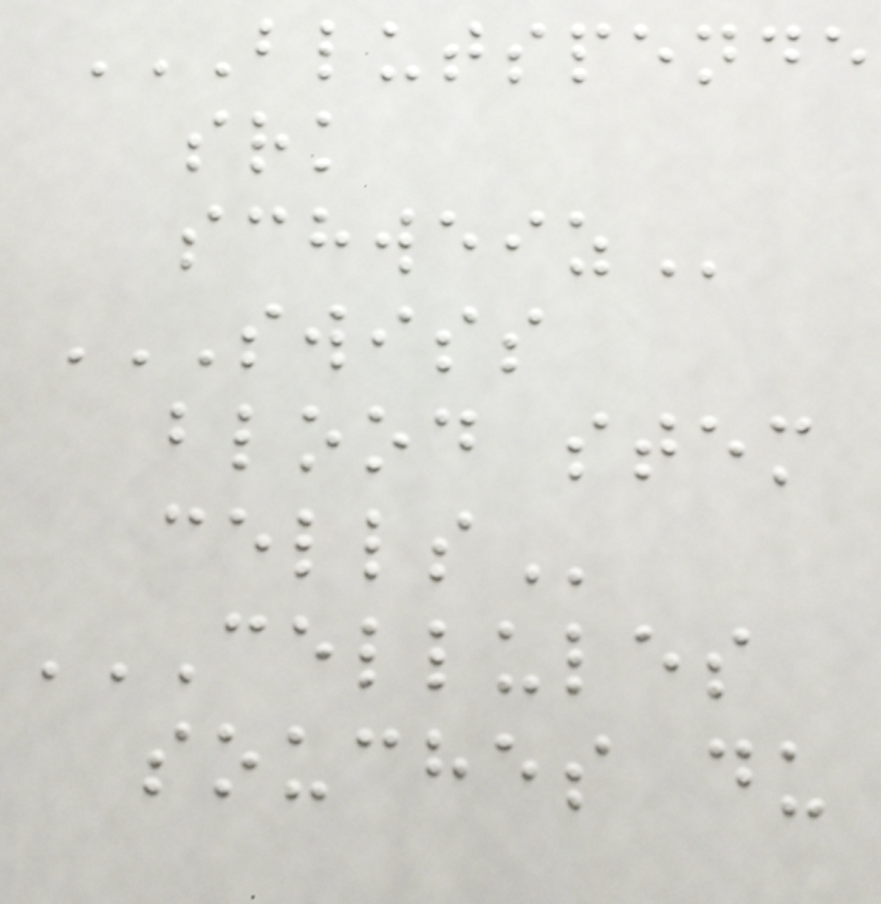BLUTSPENDE
SRK
SCHWEIZ
SWISS
BLOOD STEM
CELLS
CELLULES
SOUCHES DU
